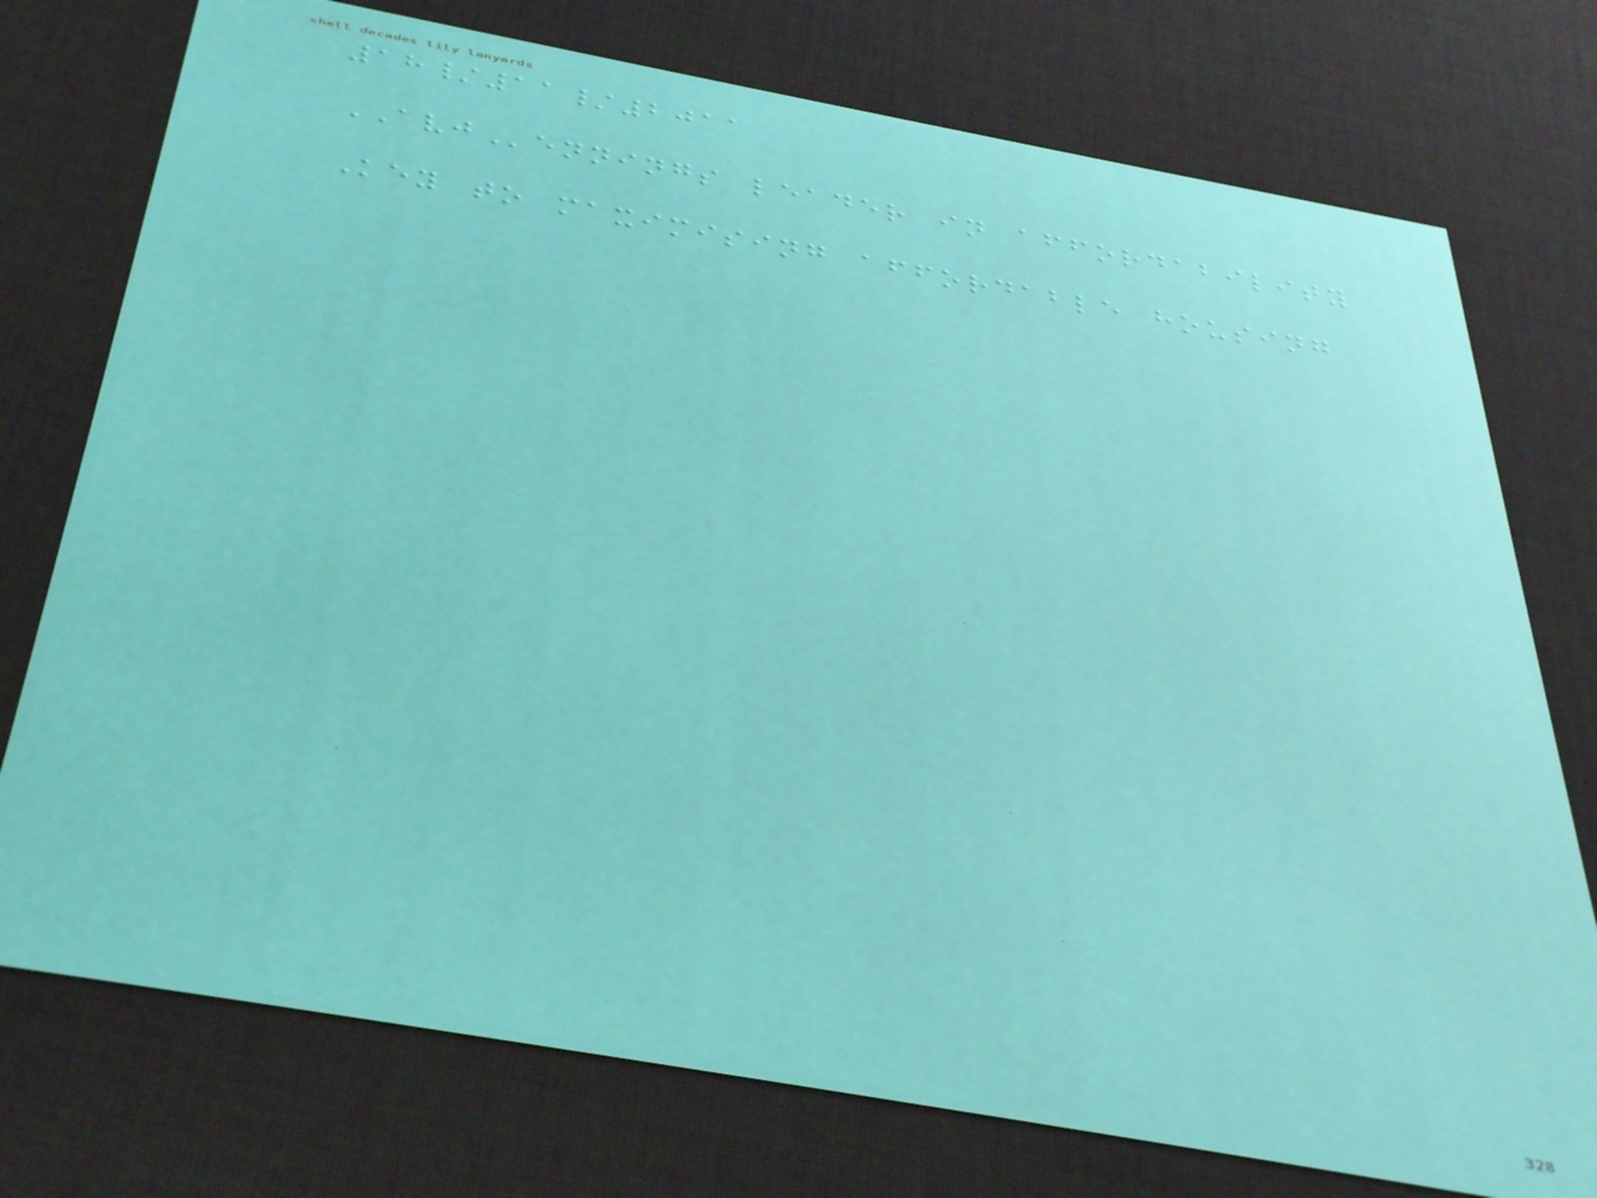18/11/2011
AVJennings leader in affordability
Key to maximising affordable housing
